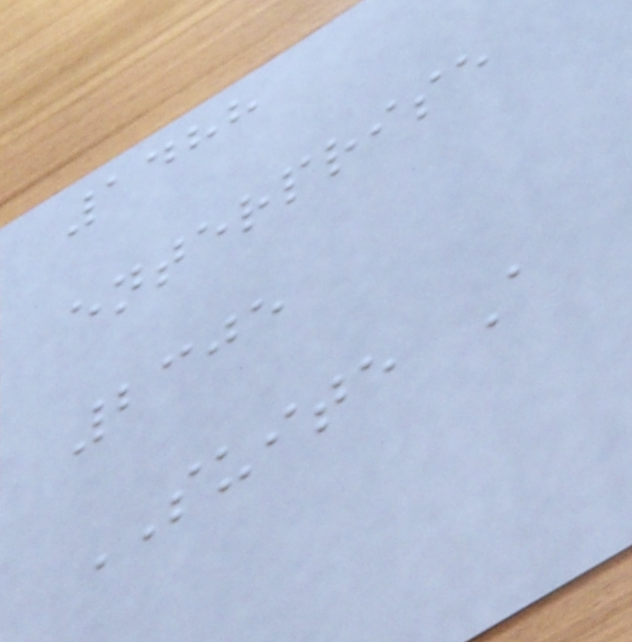1488
enterprise
2305
SUITE A
